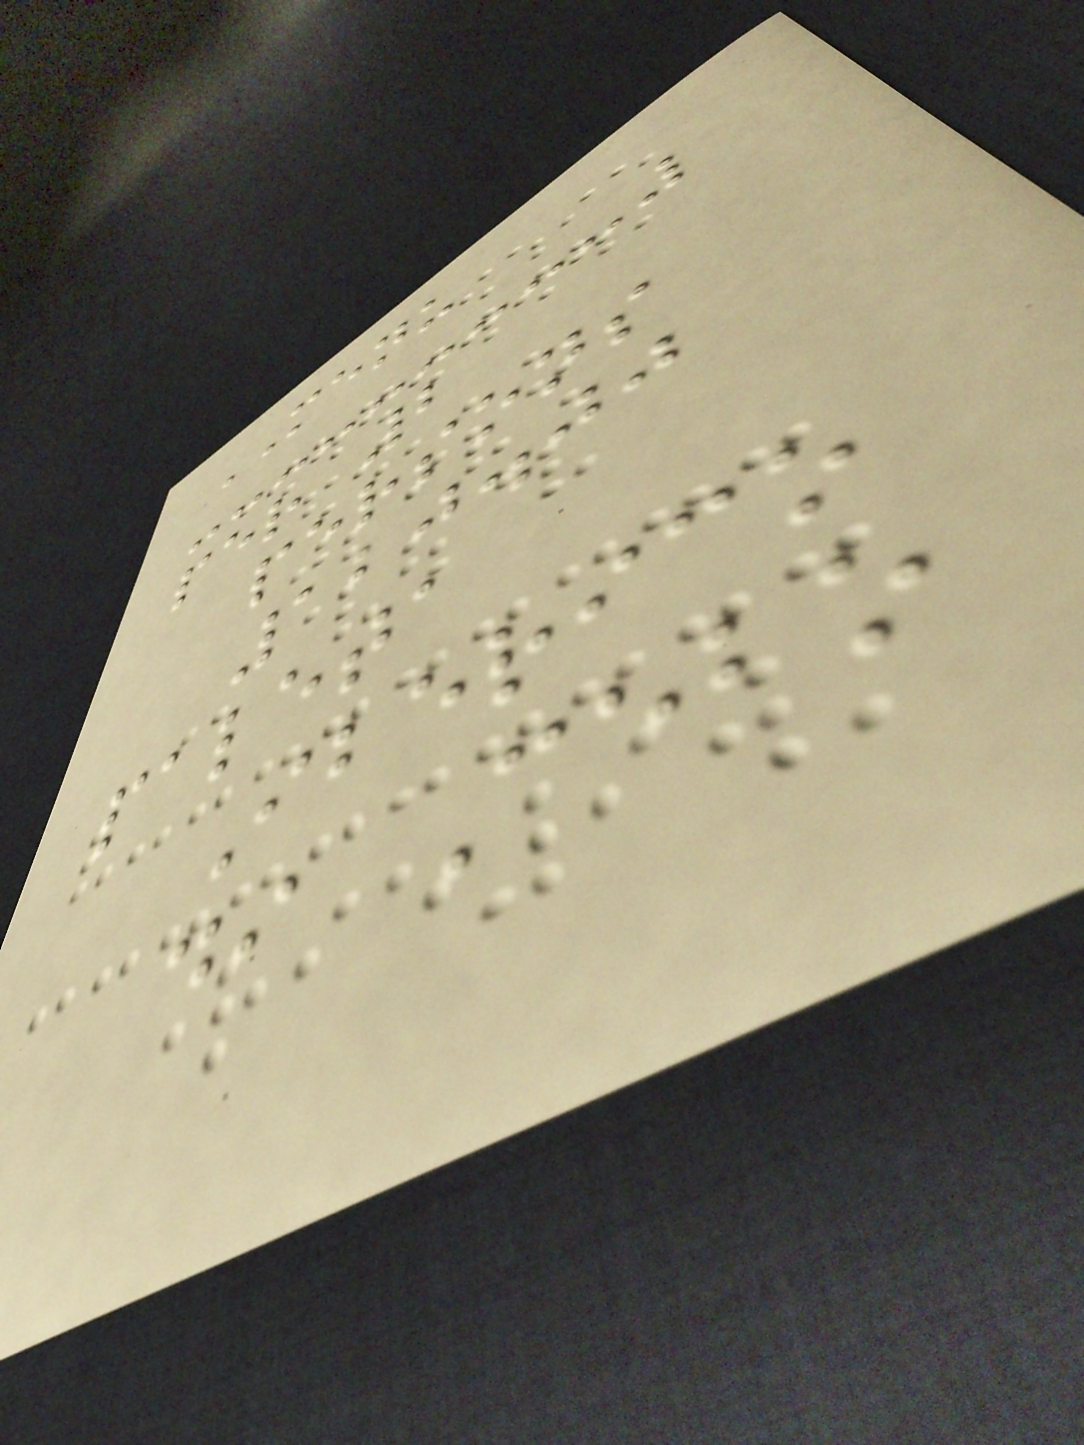MENU
per 2
persons
120.00
paleta
Iberico
di Cebo
